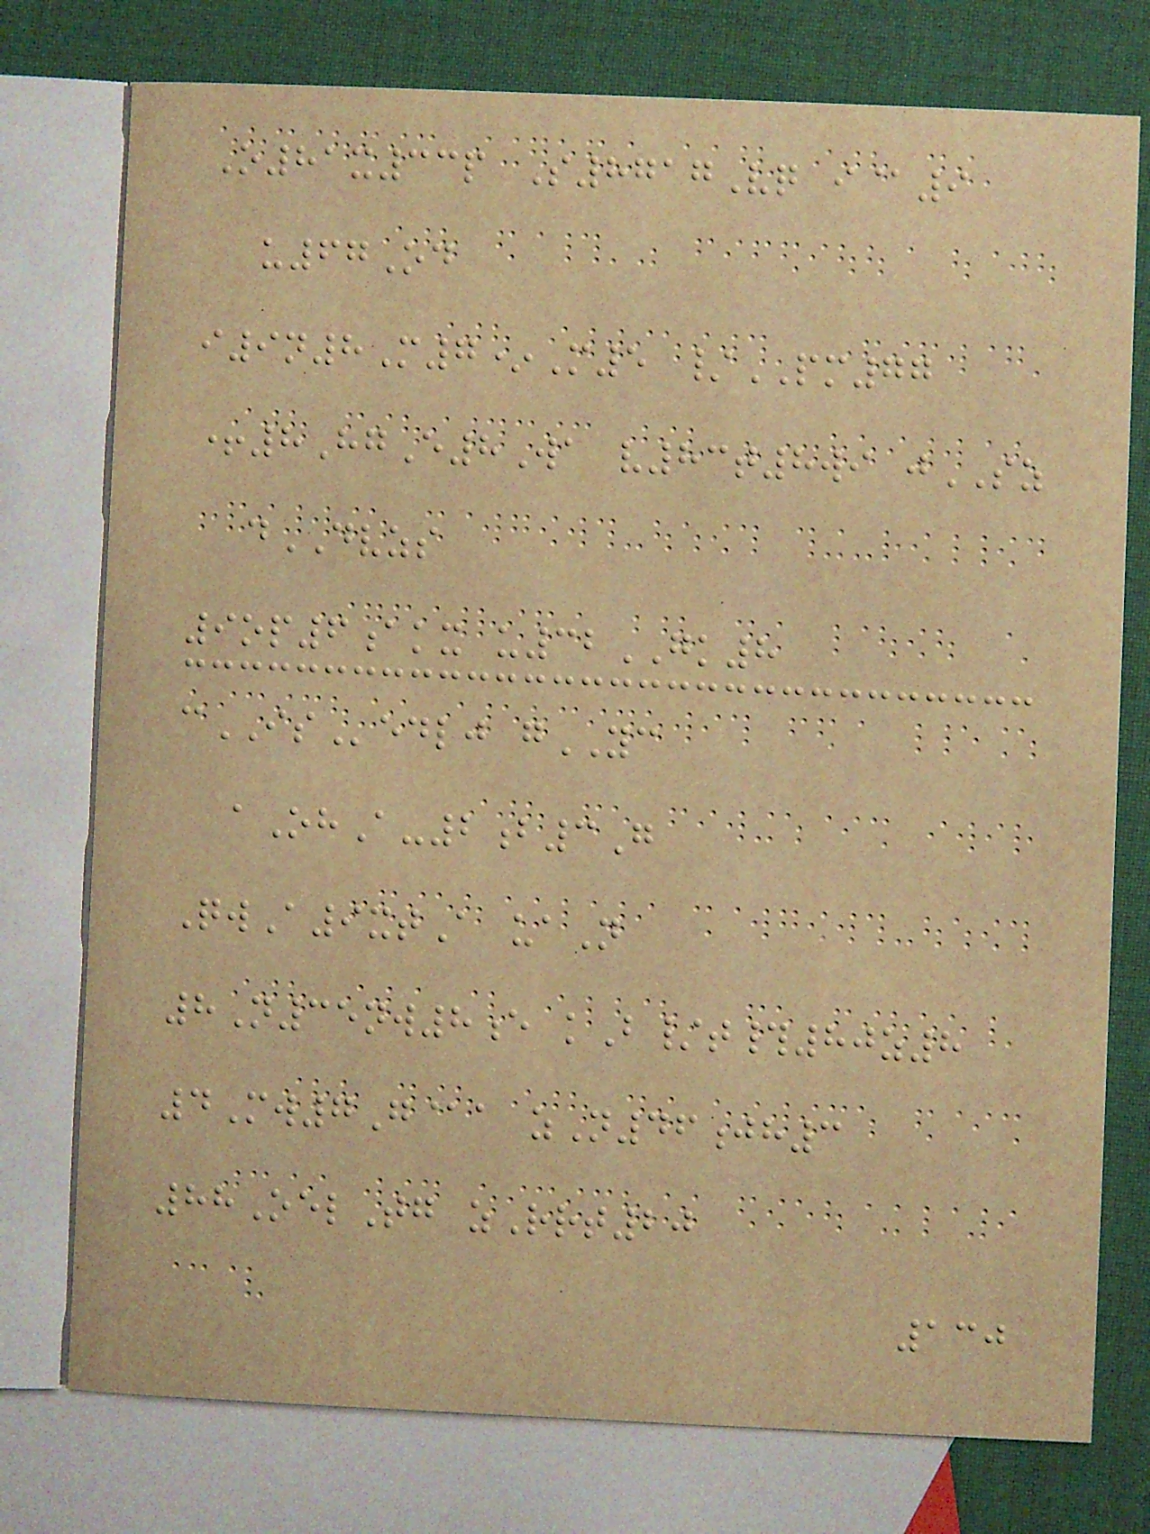O81x33p S8717Vq i@9
u67Od
i9n8M7*M5 /PM77
+8HgE8Wa v83t8wi jSZ
dDVZS
9op6akx u32GK8
cISedlj gYC
aOhA-2b3G
QwA9xtA uaN
8N35nw8e kB/t#80z8
4Mw7G@a zN46jh3
88OelTg zRrt20
130
